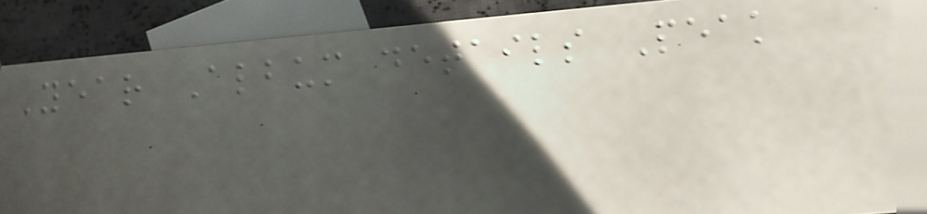Year Album details Peak
